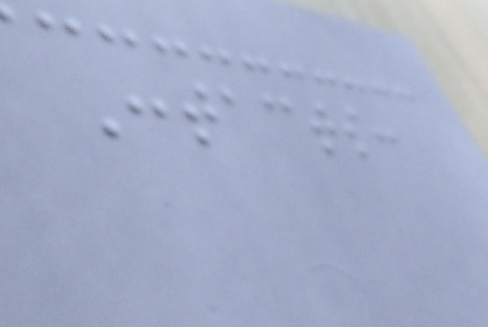Contacts:
